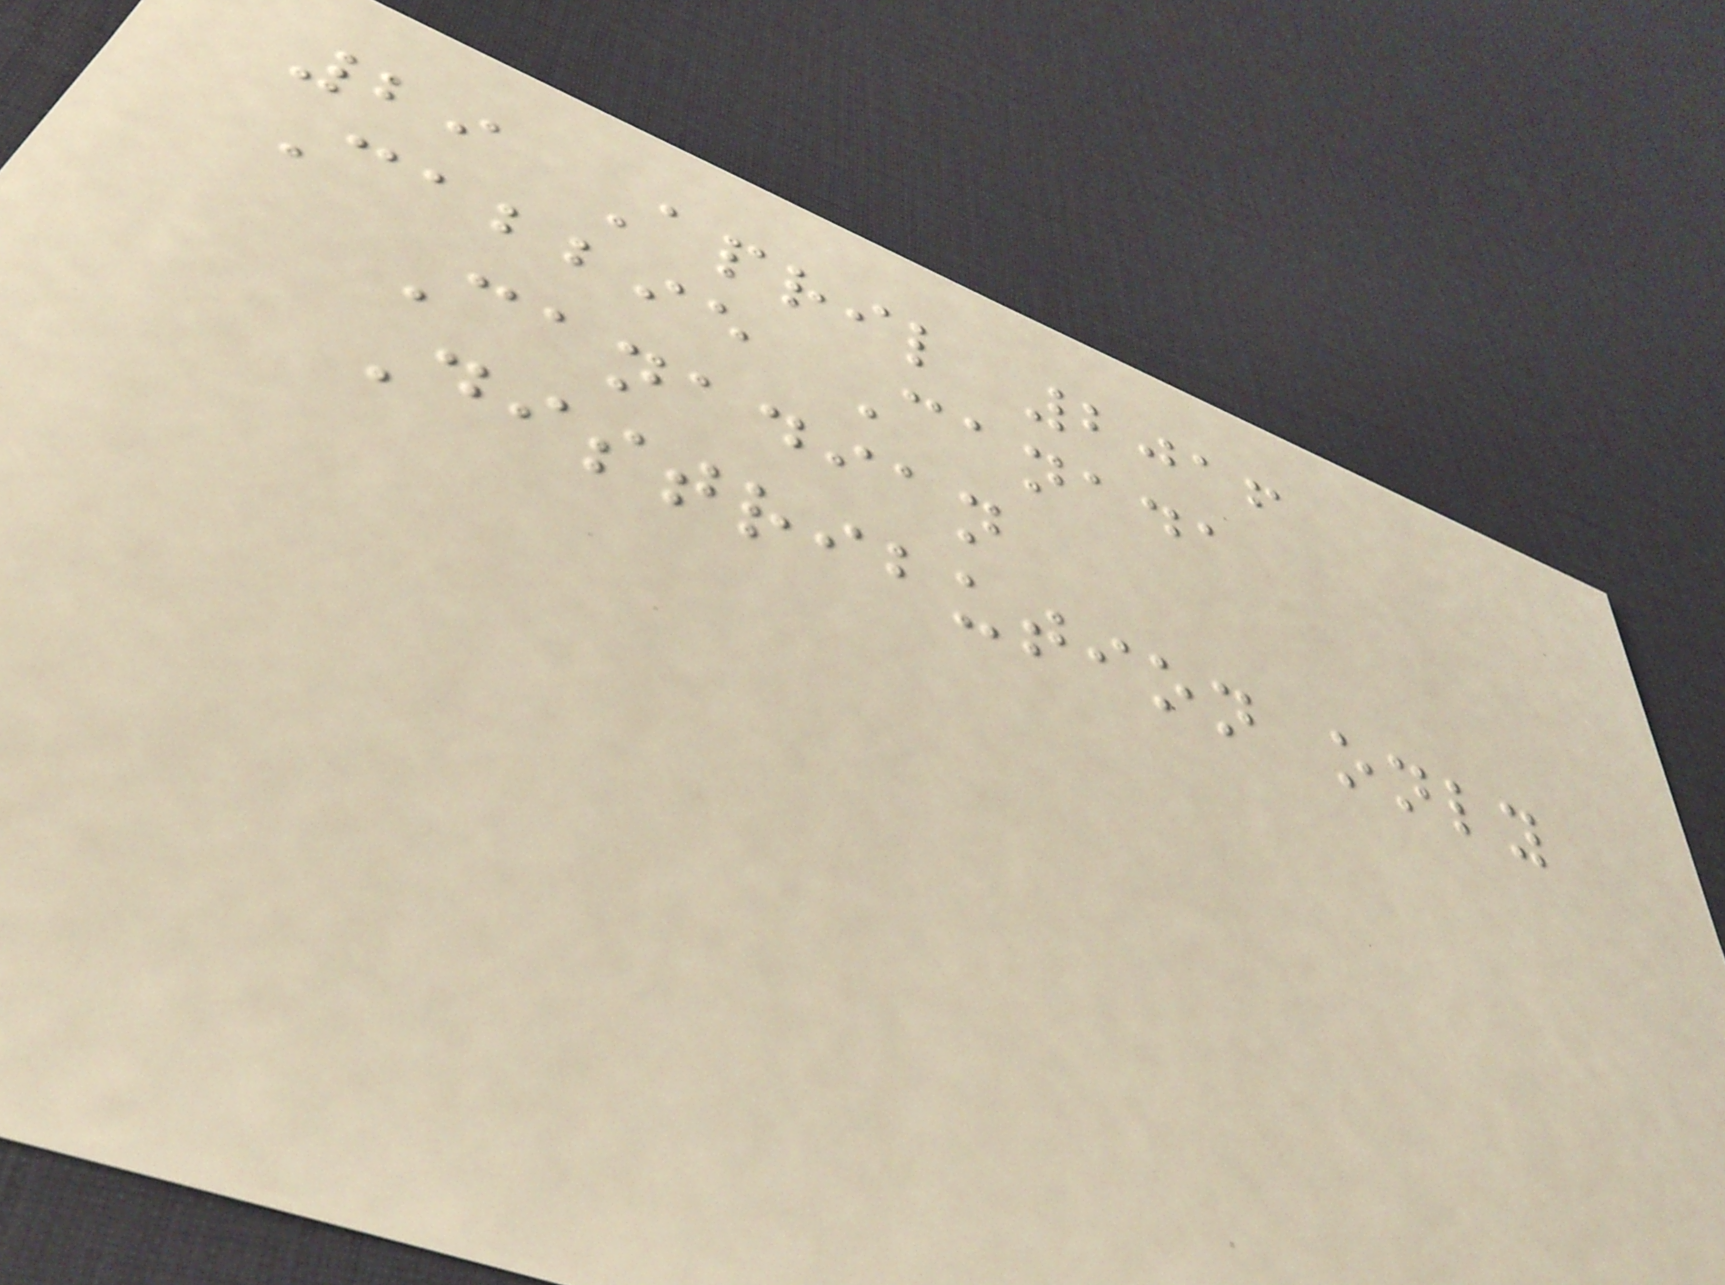29 April 2016
Cabbie Canada
Canadian
Distribution only
